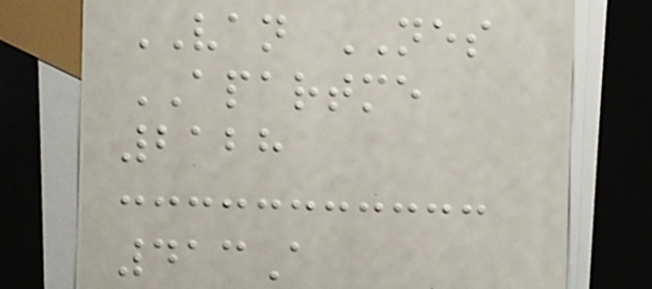VAN NES
APARTME
2128
413A
